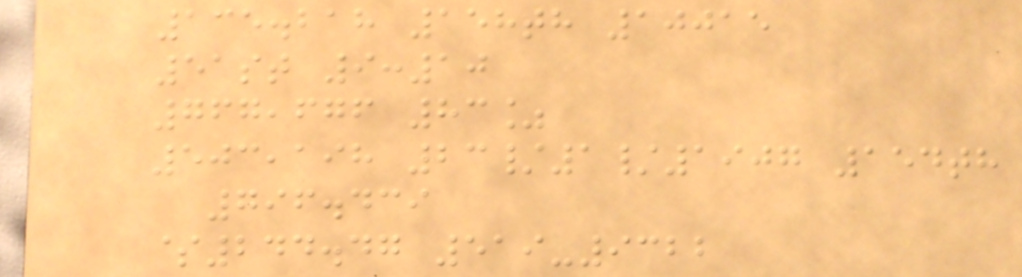135.218 158th 10015
51st 9:10
767,676 83%
503,198 23/1/1907 154th
796.439
$244.47 519-9322
